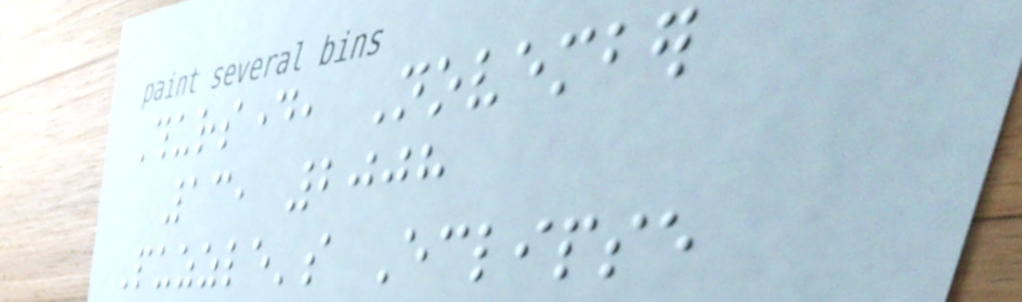Thursday, November
13, 2008
Puzzle's Eclipse
